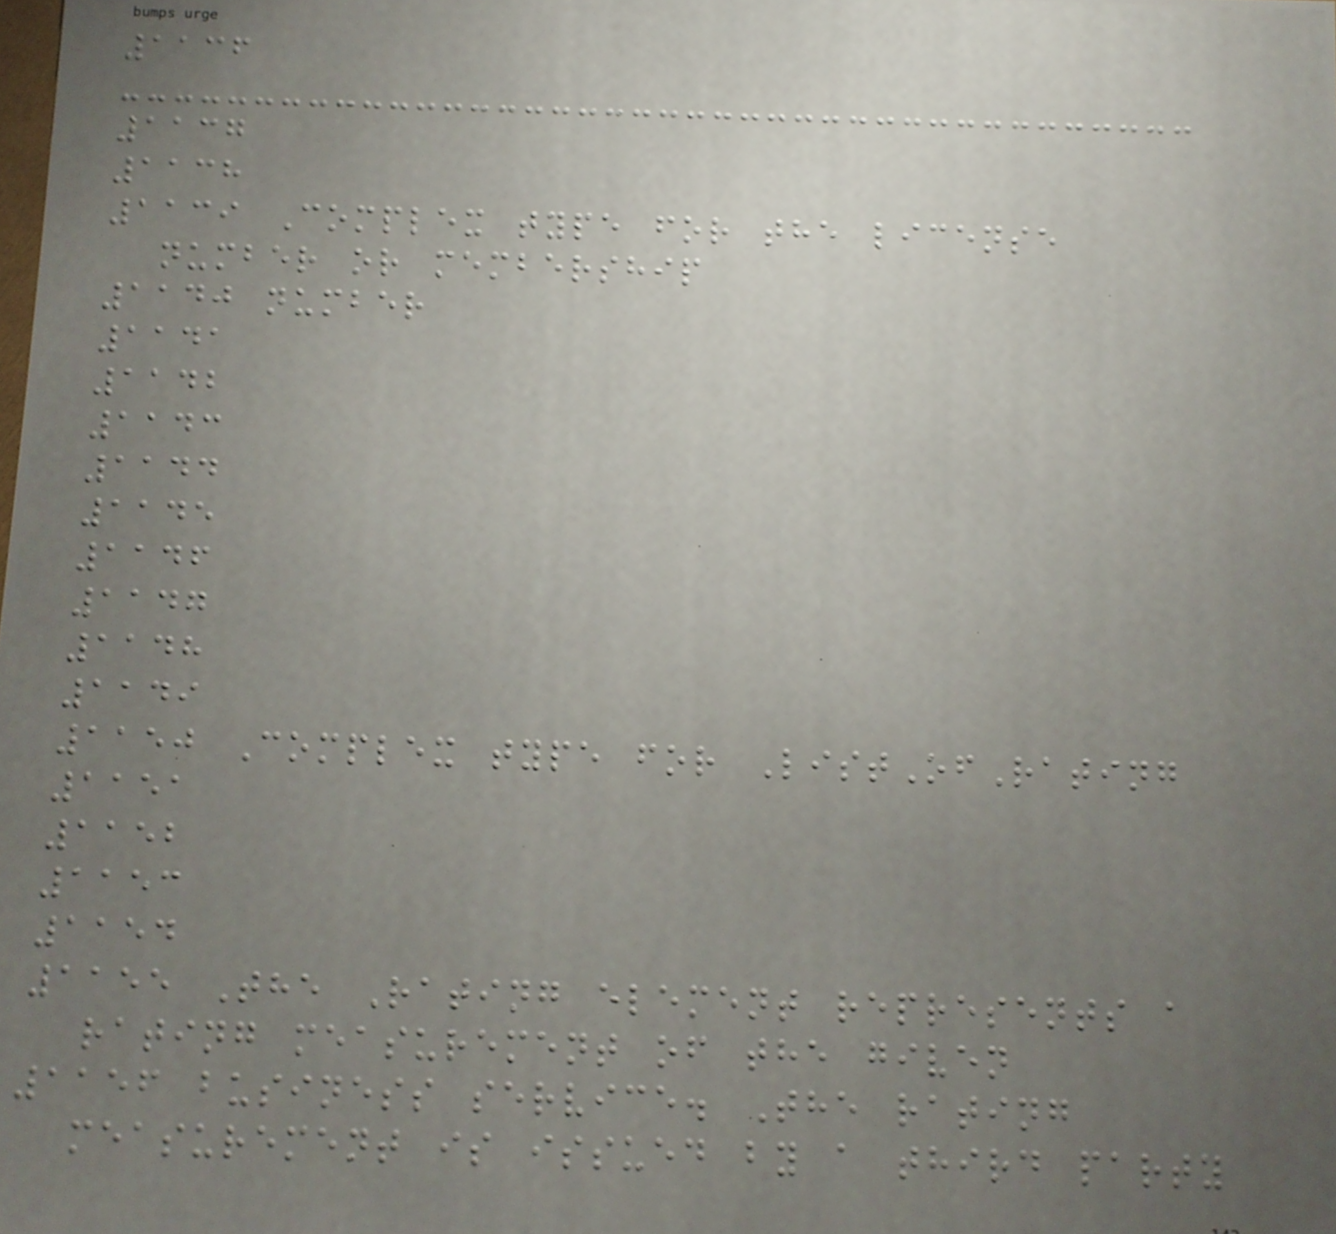1136
1137
1138
1139 Complex type for the license
number or membership
1140 number
1141
1142
1143
1144
1145
1146
1147
1148
1149
1150 Complex type for ListOfRating
1151
1152
1153
1154
1155 The Rating element represents a
rating measurement of the given
1156 business service. The rating
measurement is issued by a third party
